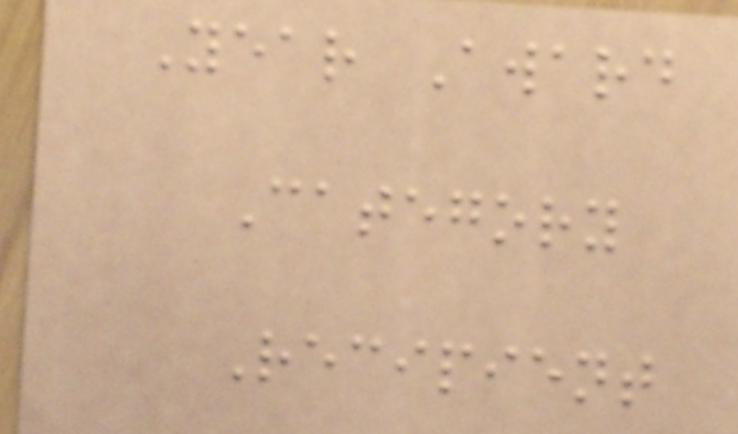Year Award
Category
Recipient
